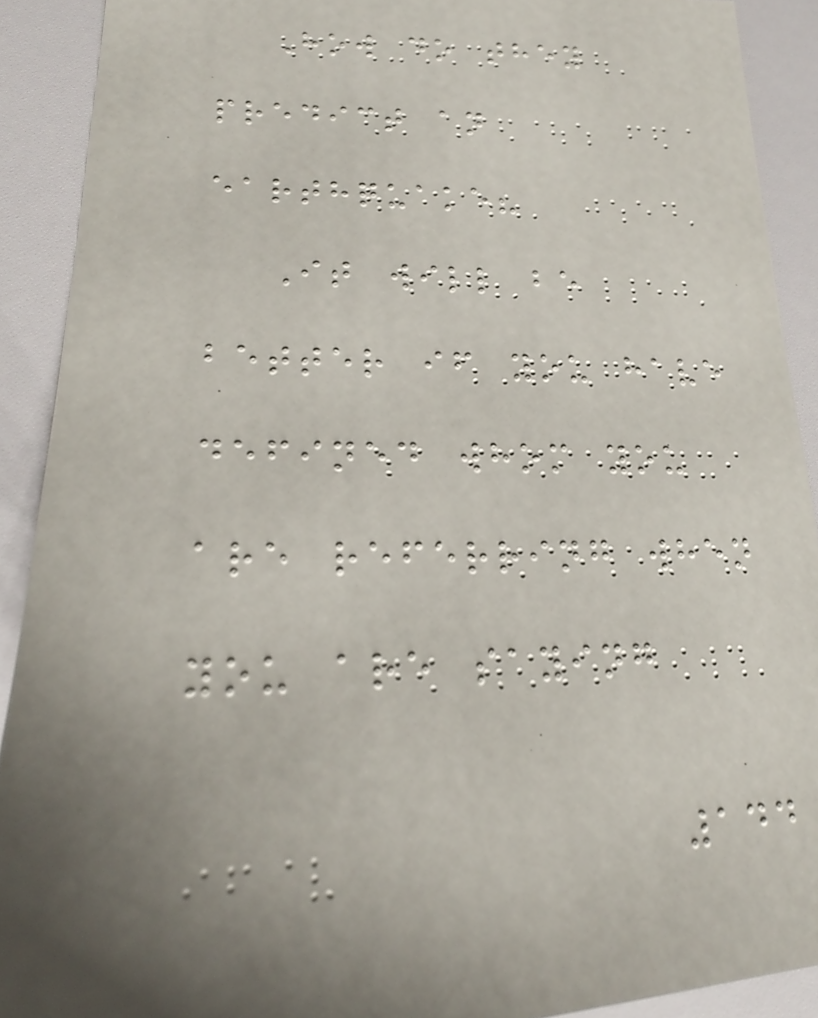How do they
predict an
earthquake?
It will be
better if you have
defined whom you
are referring when
you are saying
144
